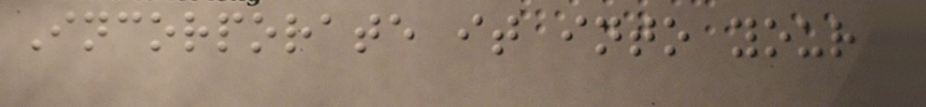Incorporate it into your
